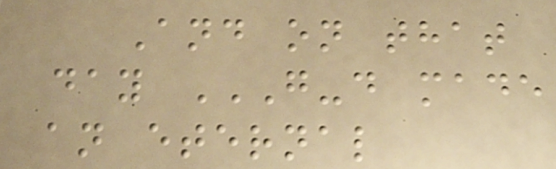And on that
day G-D MADE
AN ETERNAL
